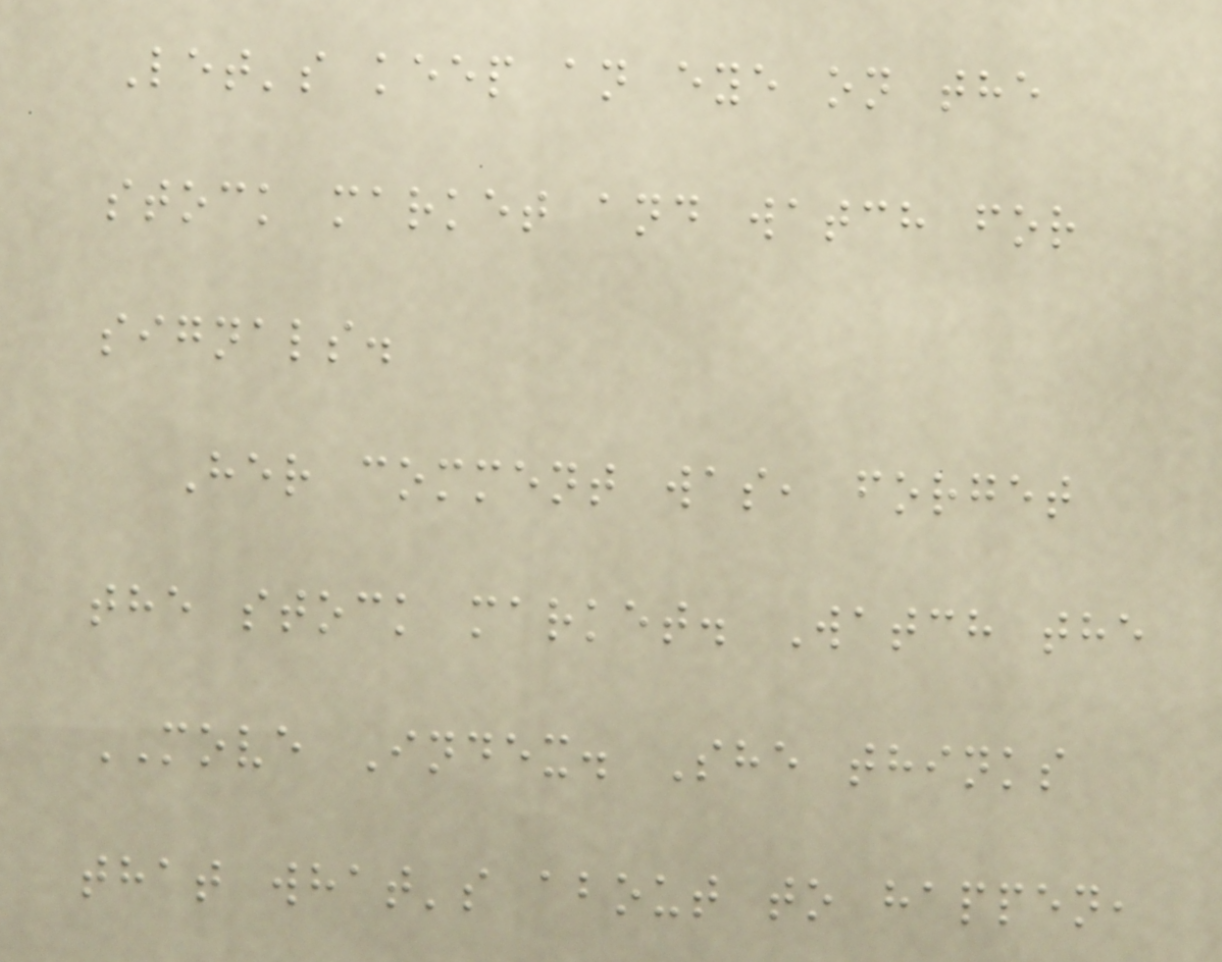Let's keep an eye on the
stock market and watch for
signals.
Her comment was, forget
the stock market. Watch the
MOVE Index. She thinks
that what's about to happen,
